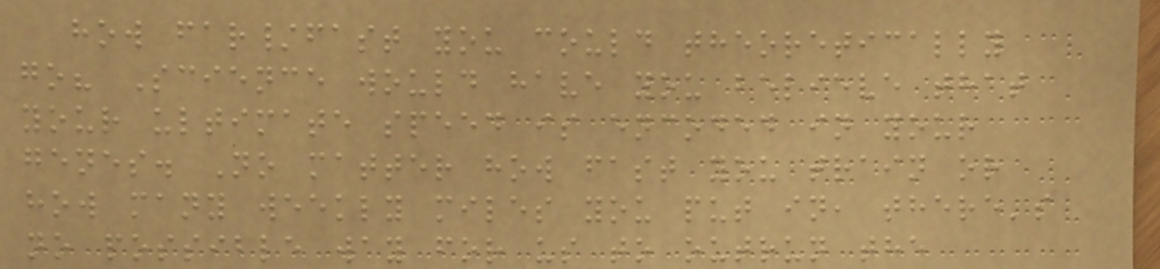how far/fast you could theoretically
go? Science would have you believe that
your ultimate speed is encoded in your
genes. No matter how fast you train or
how many weekly miles you put in, there's
no possible way for us to outrun the
